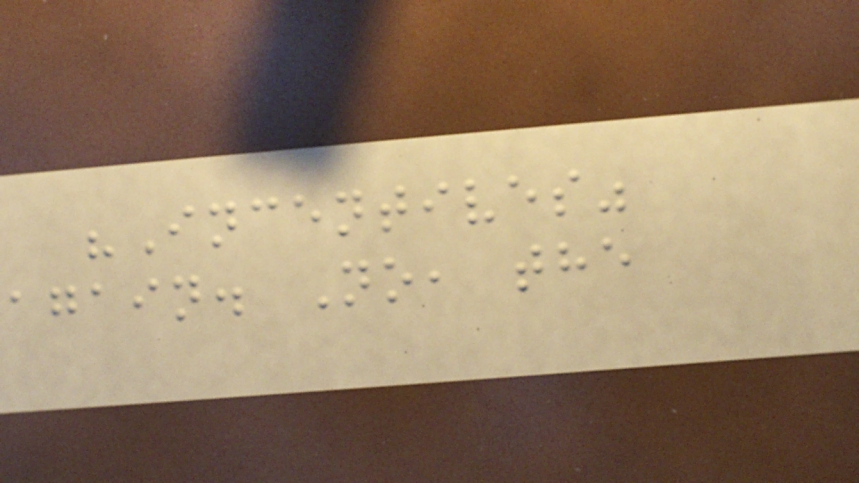"Incentives"
again. No, the
